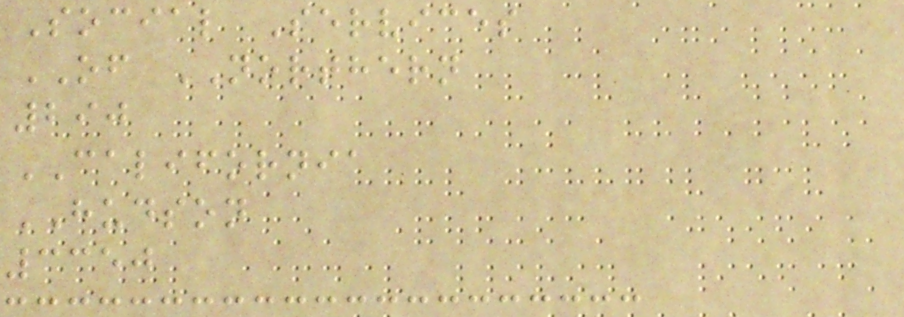Social Services
OF NORTHERN
290
CALIFORNIA
HUDSON
3350
